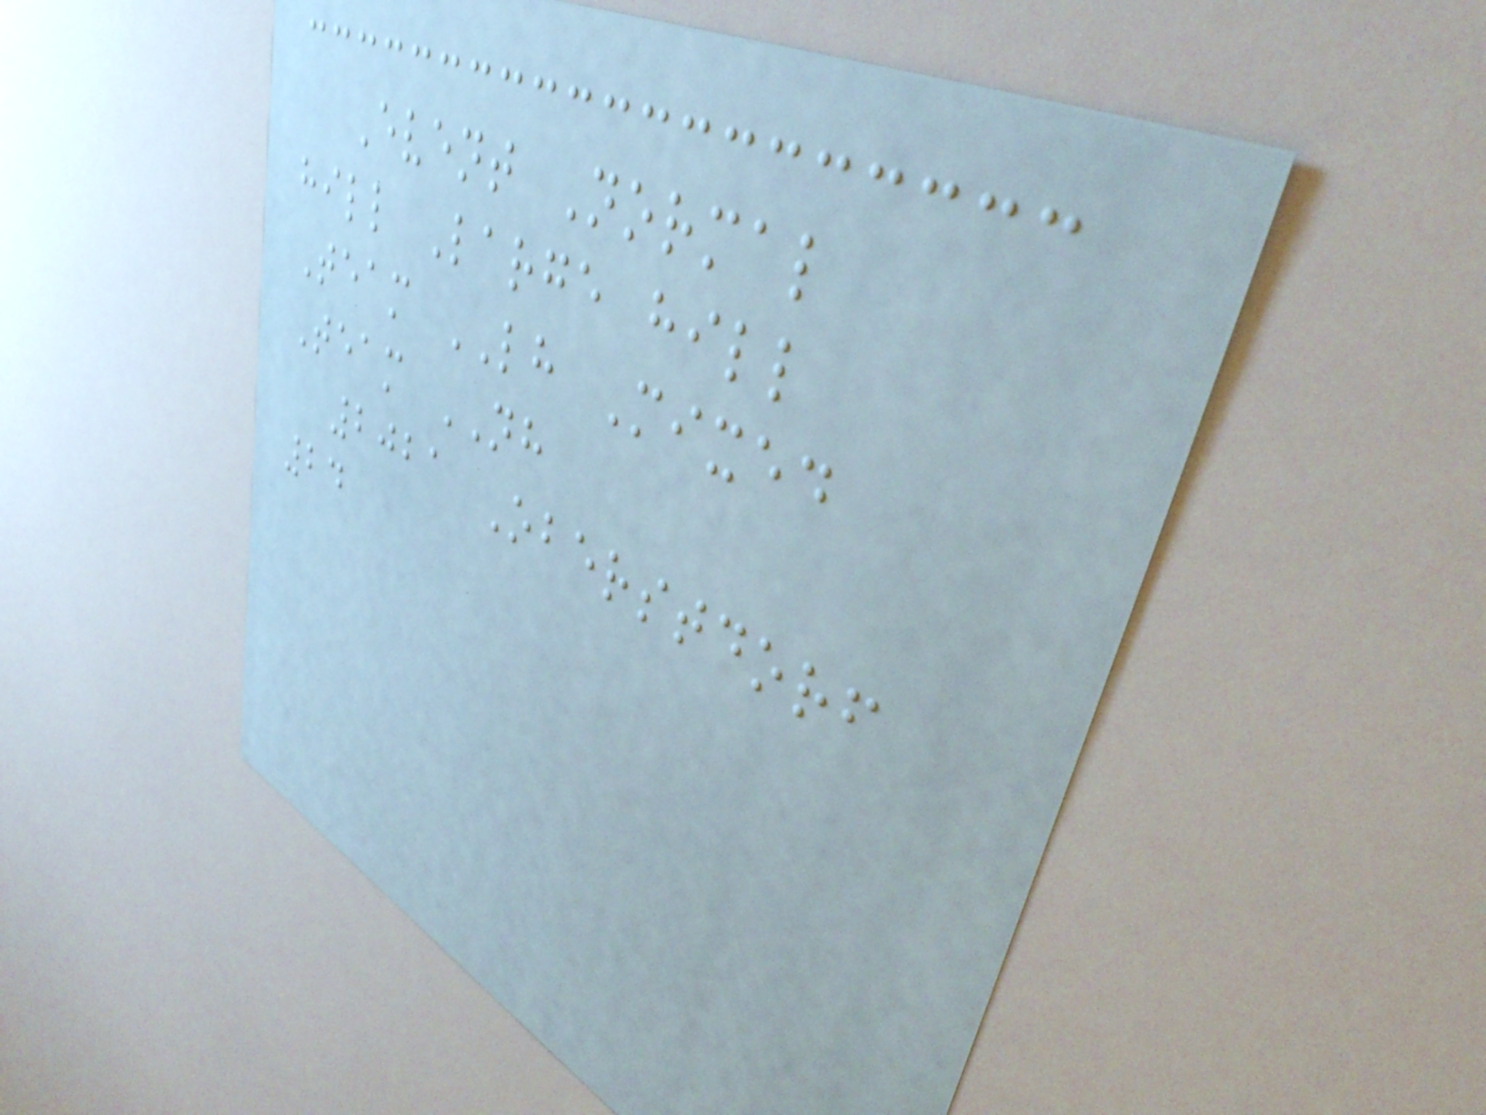Event Normal
hill Large hill
Team LH Mixed
Team NH
2021 Oberstdorf
24
